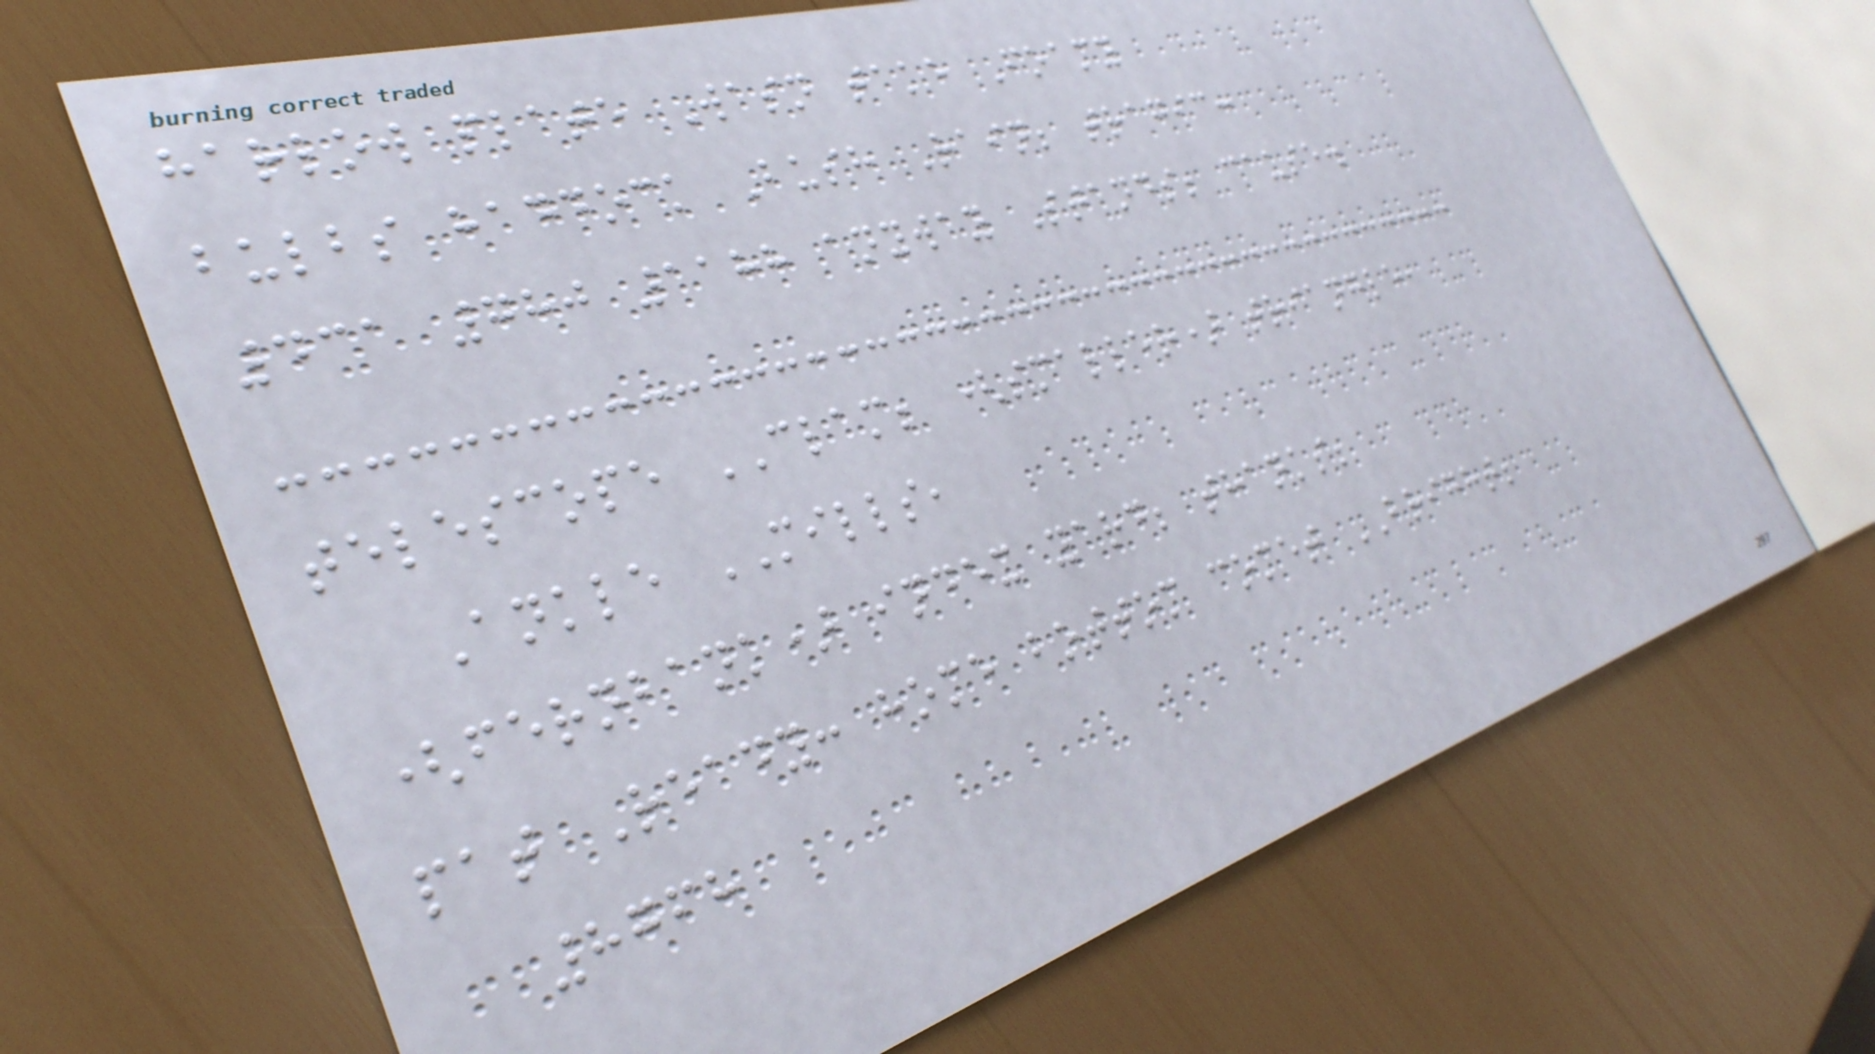harlow plate Wasn take Foamy
bulbs haddock Bush Rain; tragic:
431 780 1188 anyway Stands; cause.
telescope CLAM; (smaller) triangle,
Ankle MILLS,
(fernbank) index yard; thanks;
pat Ready: home bottom comet BRIGHT;
8768
